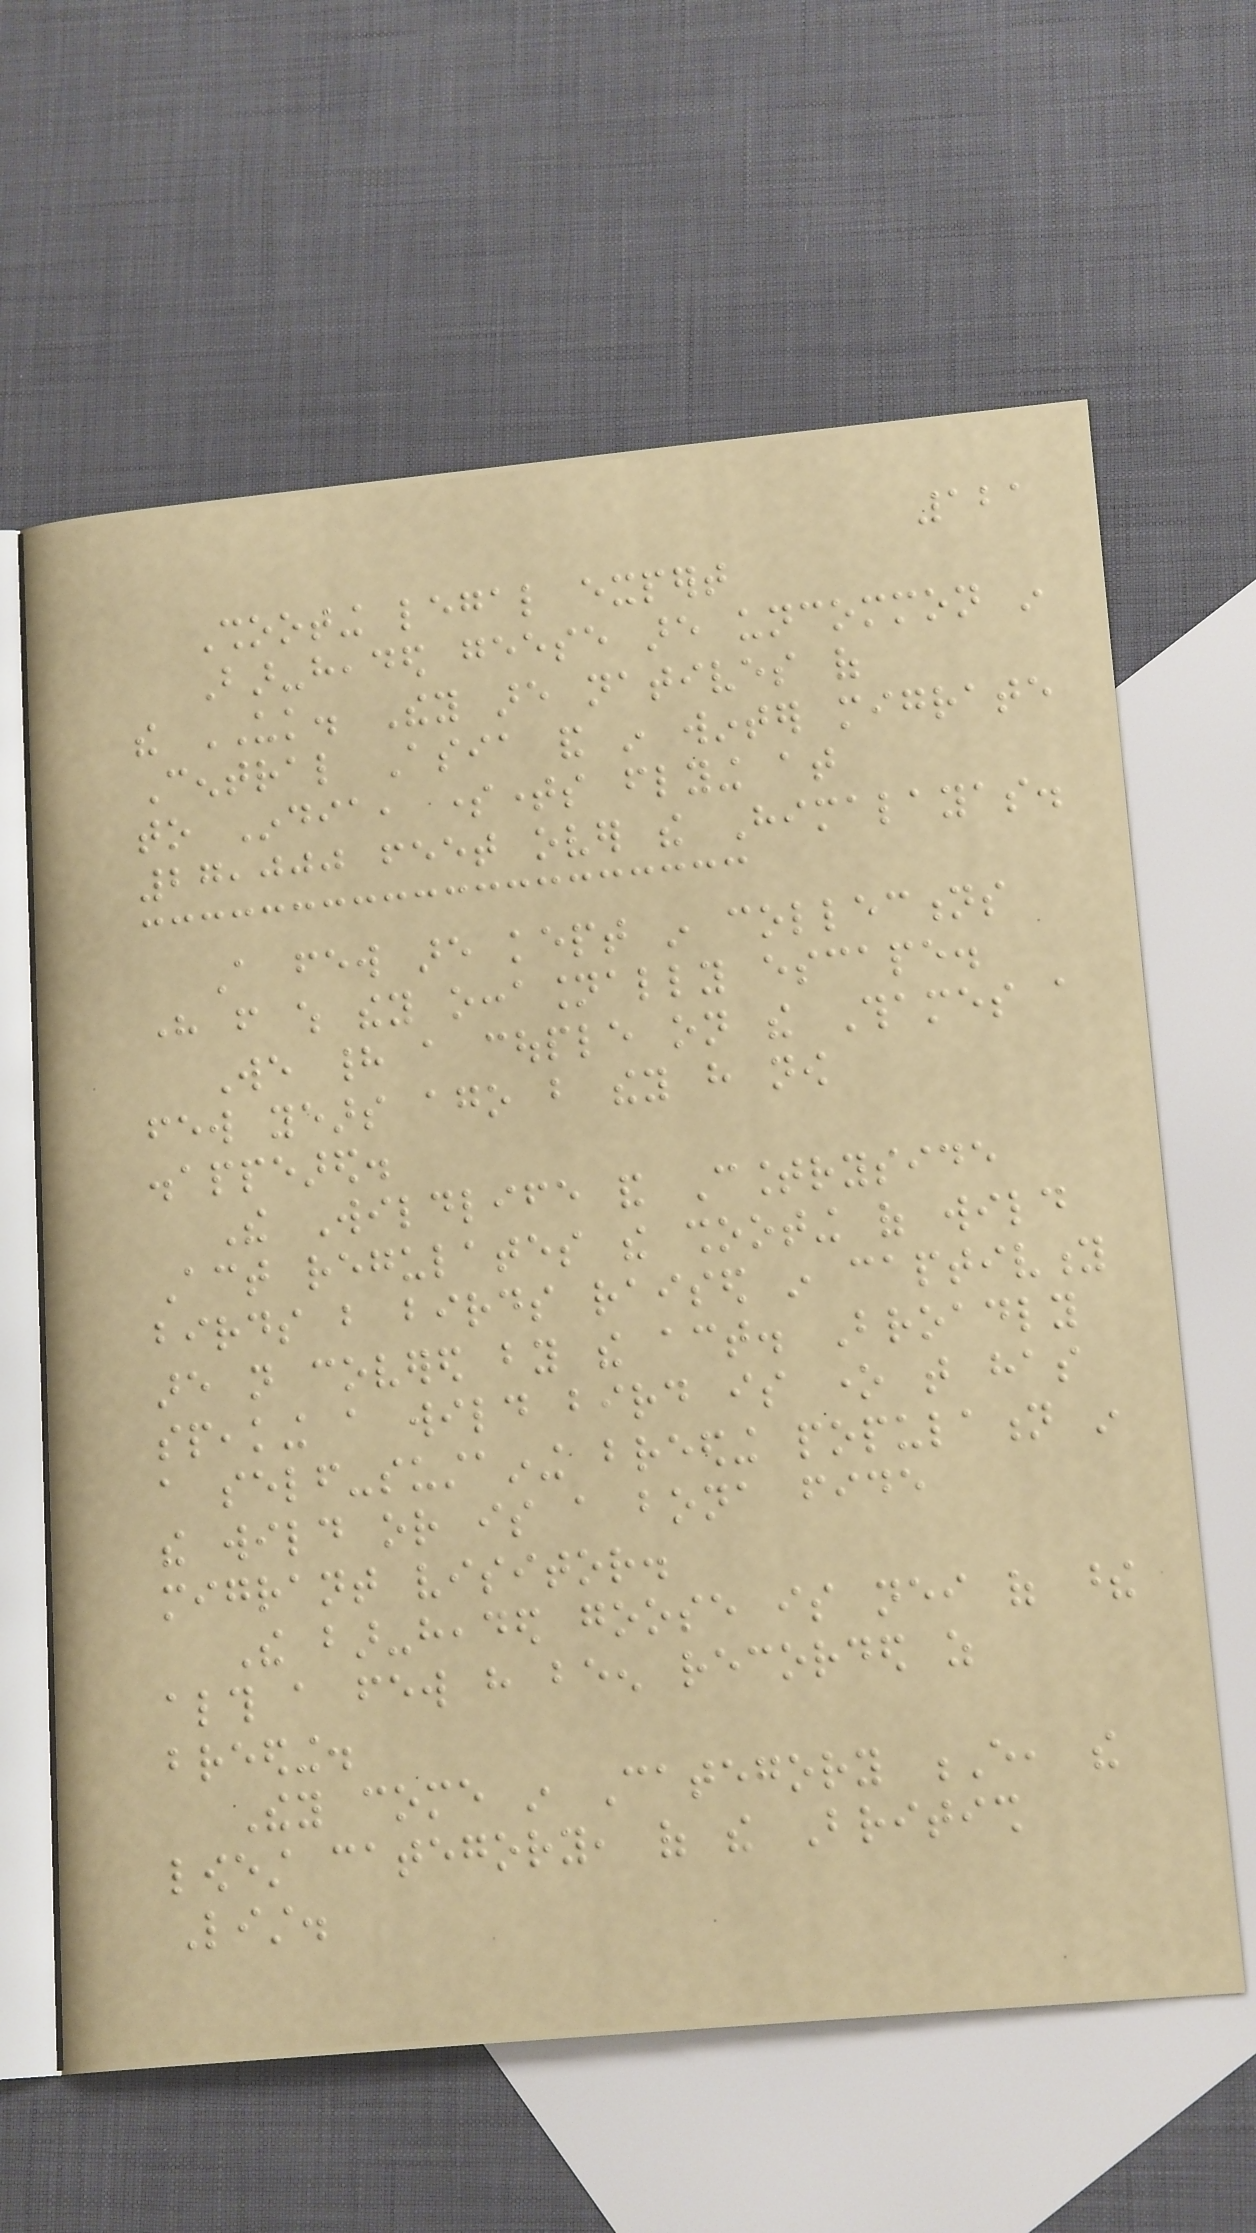121
Shooting legal expert
Bar-headed geese are uncommon in
the UK. They are natives of
Central Asia and in winter migrate
to India, sometimes flying at
27,000 feet over the Himalayas.
A few are kept in collections
here from which they occasionally escape.
We had a couple on the Thames a
few years ago but they have now
disappeared.
The Wildlife and Countryside
Act regulates the shooting of wild
birds but birds raised in captivity
are not covered by the act. Broadly
speaking a wild bird is one that has
a self-sustaining breeding population in
the wild or is a bona fide
migrant visitor.
The bar-headed goose is neither of these
although a few have been recorded as
breeding.
They come in Category E, the
lowest category, of the British
List.
